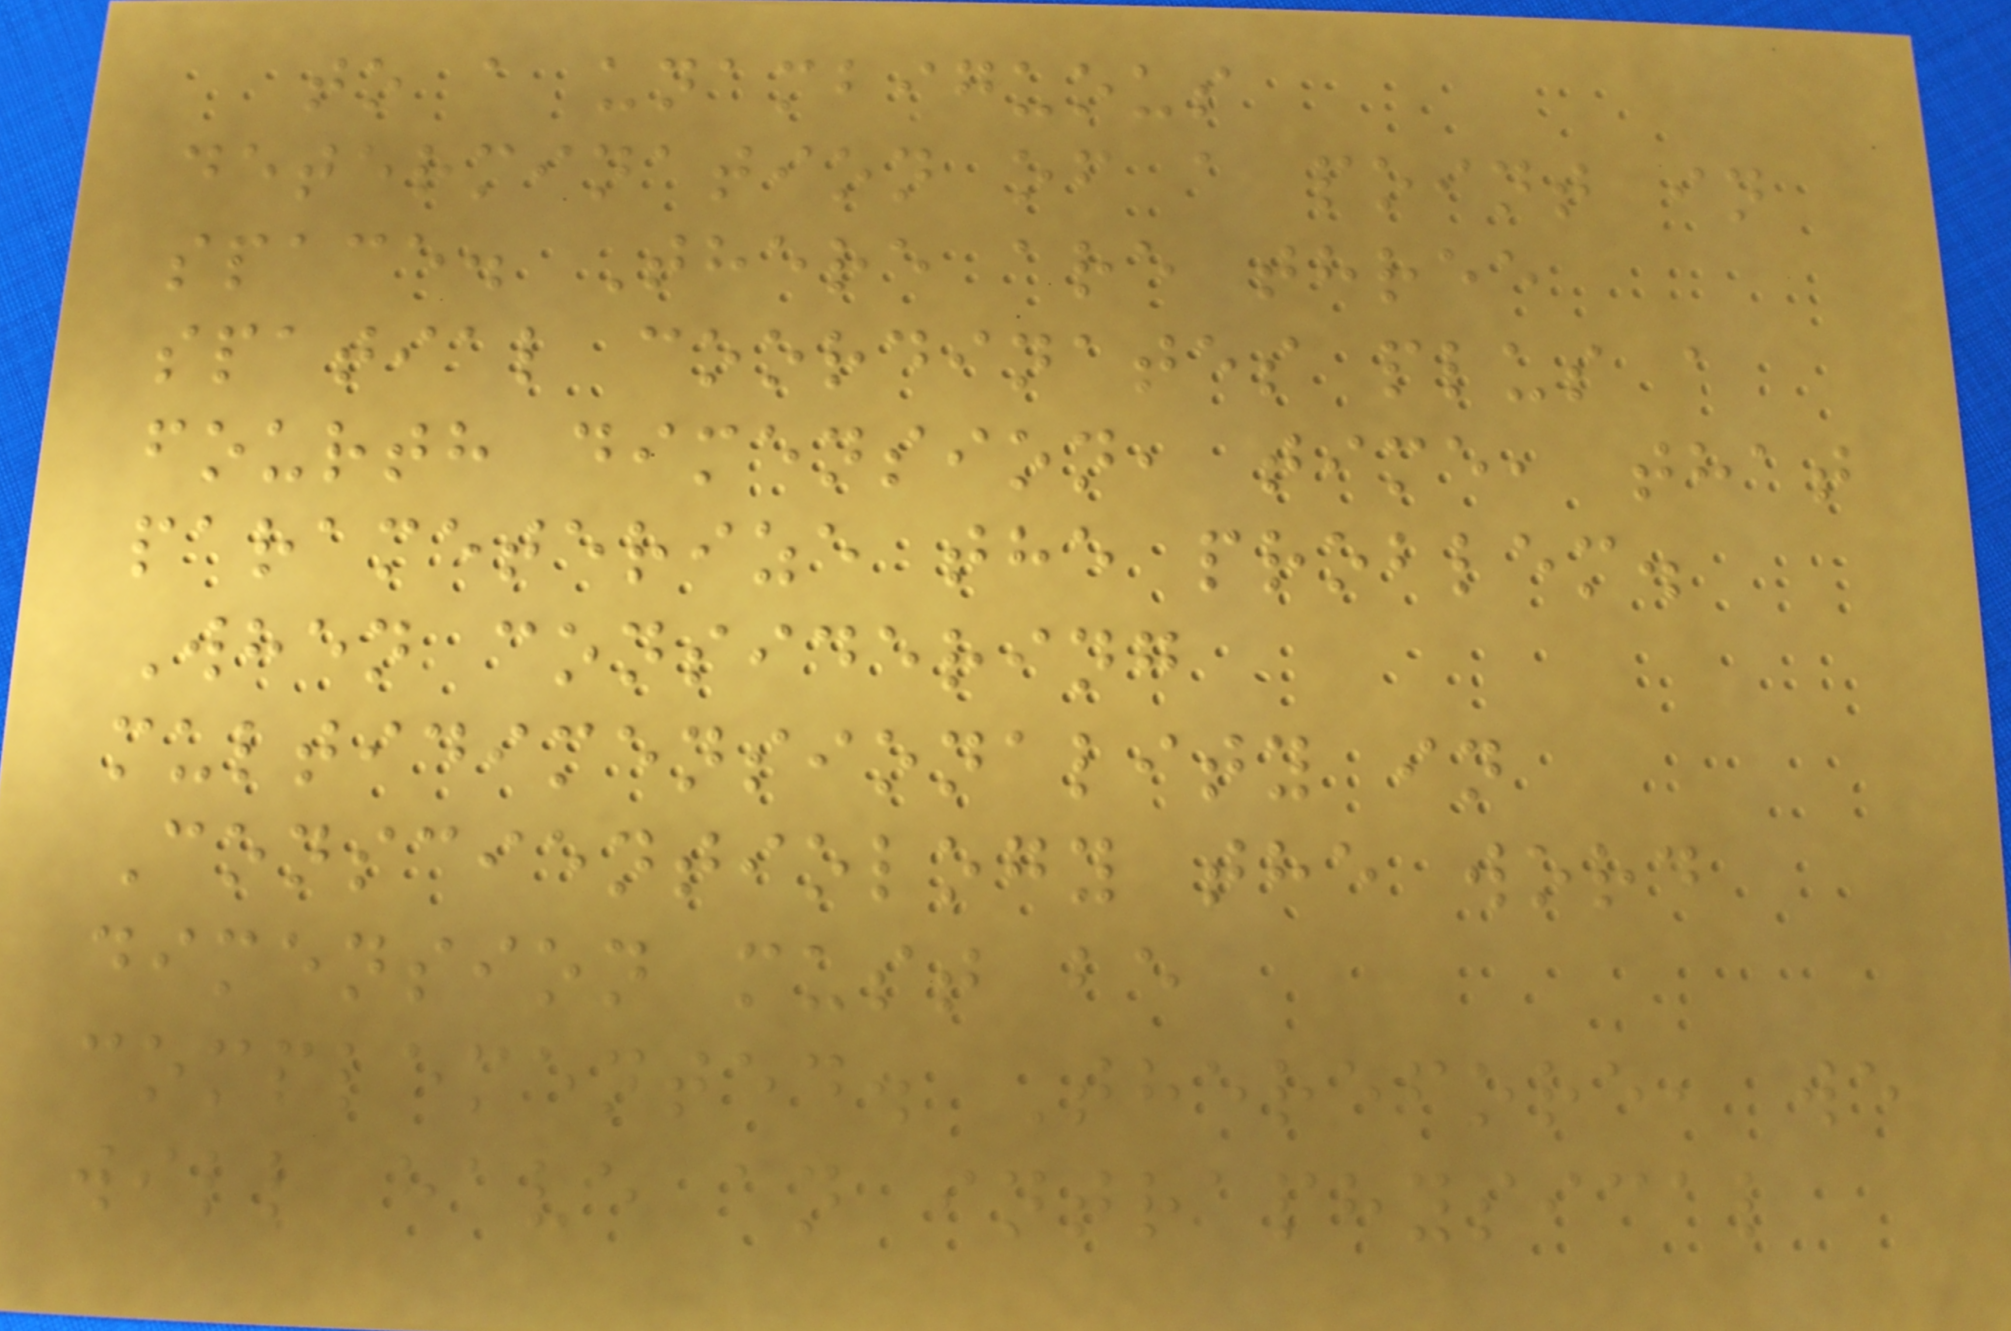to a unambiguous
determination of a point in
space. There are three
spatial coordinates plus a
fourth dimension, time, that
parameterize the problem.
When considering
multidimensionality in
Conscientiology the word
dimension must be
complemented. Therefore, we
will have an intraphysical
